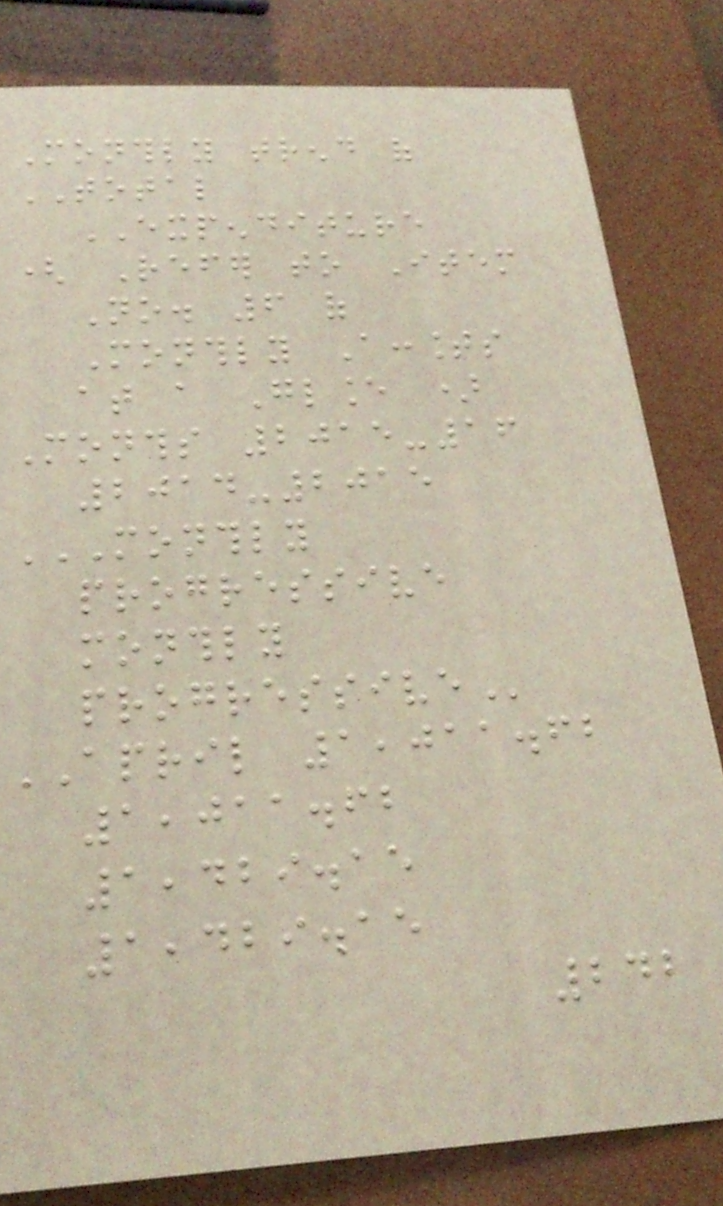Monthly trend of
TOTAL
EXPENDITURE
( Refer to Item
No. 6 of
Monthly Accounts
at a Glance )
Months 2015-16
2014-2015
MONTHLY
PROGRESSIVE
MONTHLY
PROGRESSIVE
APRIL 1,011.62
1,011.62
1,429.15
1,429.15
242
